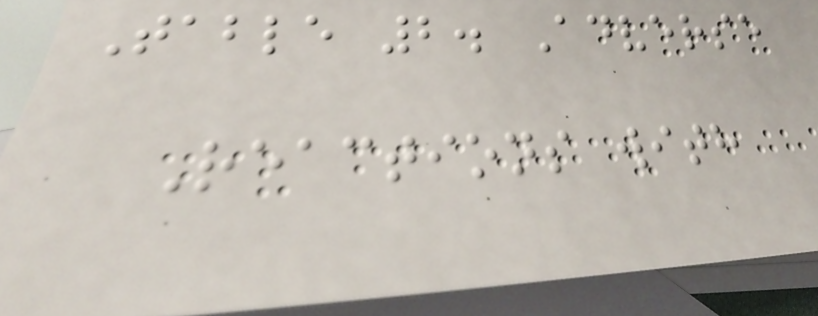Table 2. Adverse
Reactions with
